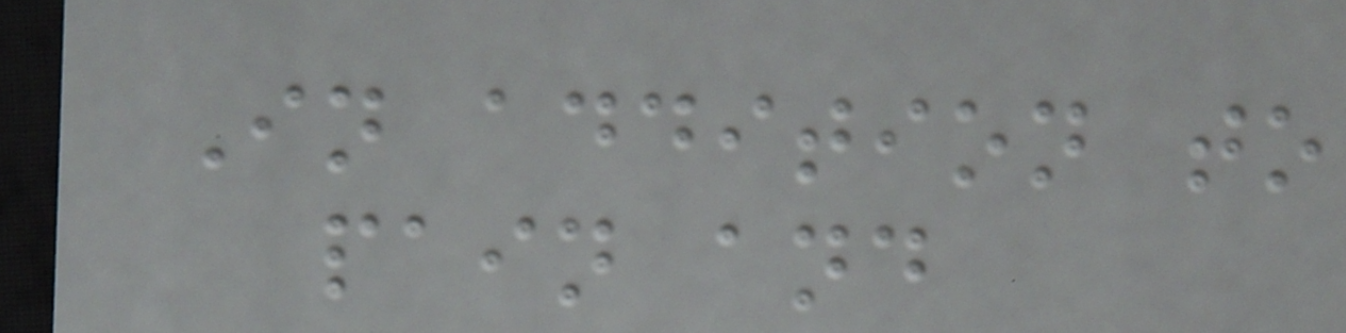In addition to
pain and
